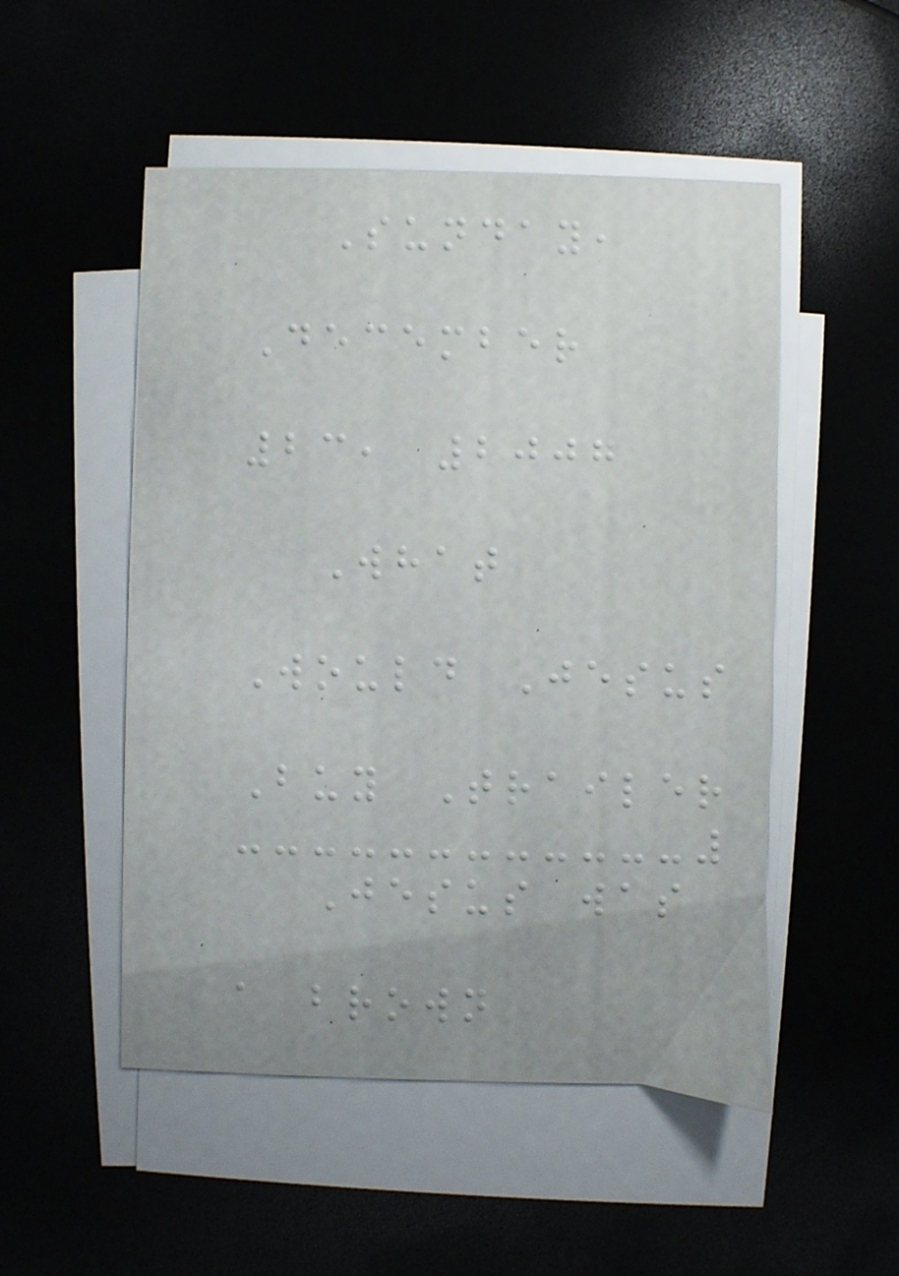Sunday,
December
23, 2007
What
Would Jesus
Buy Trailer
Jesus was
a brown
